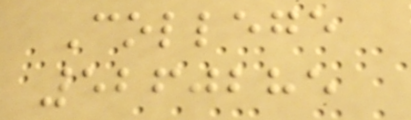College
5260285
